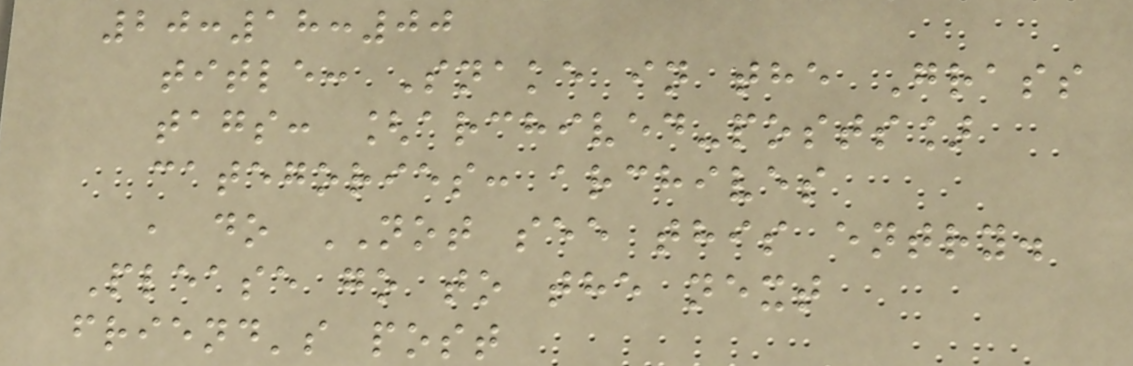20:18:00
title: Snake in the Grass
tags: [archived-posts]
categories: archives
, do NOT see this entry.
Please go to the next
friend's post
